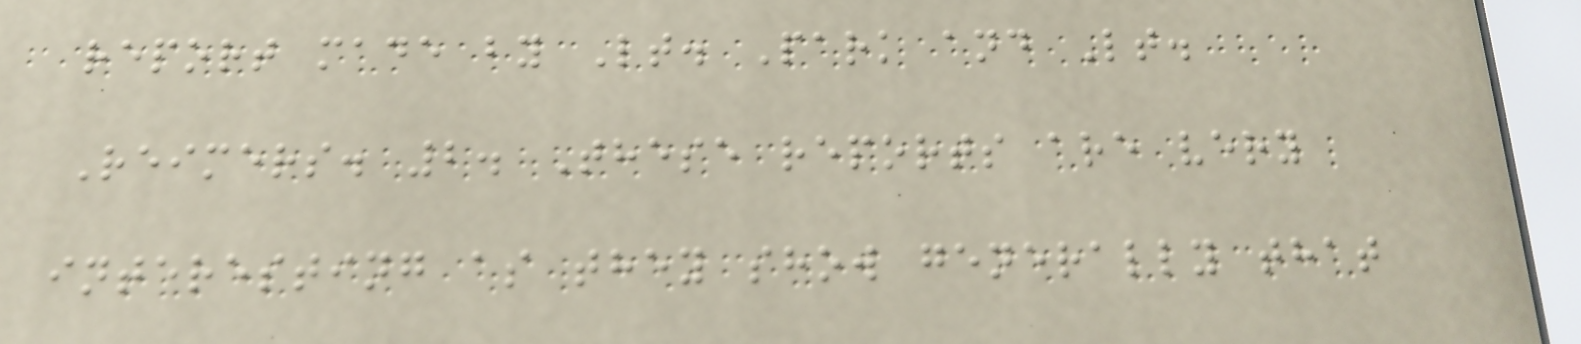report made by Lt. Park and Lt.
Reimers. 2. These reports are very
interesting as they show generally that
